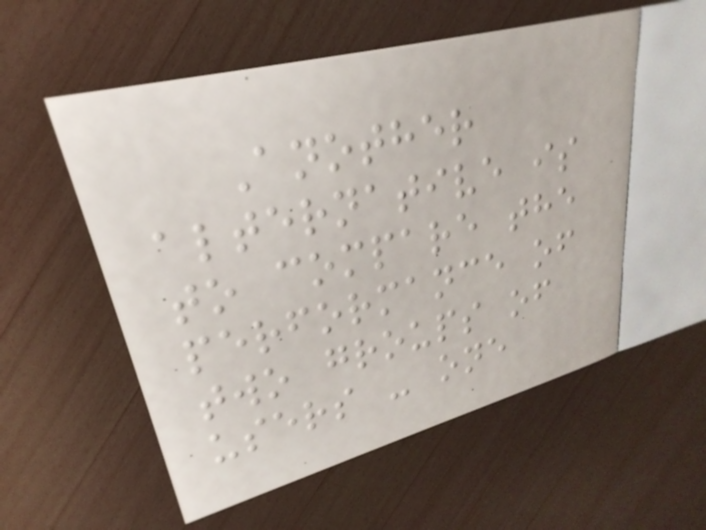Another
alternative is
to compare the
performance of
two groups of
users - one
